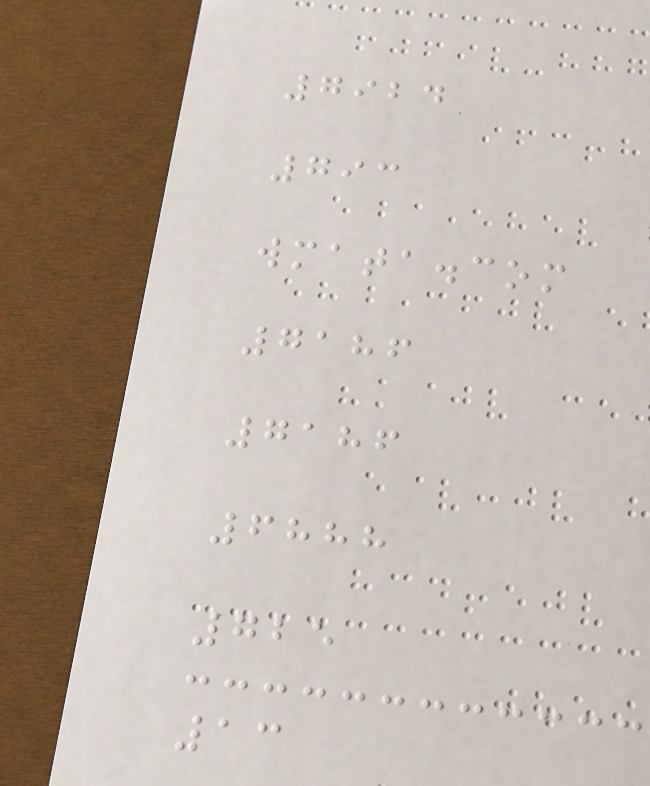7924
793
wmata.com
7186
7186
6888
725
13
